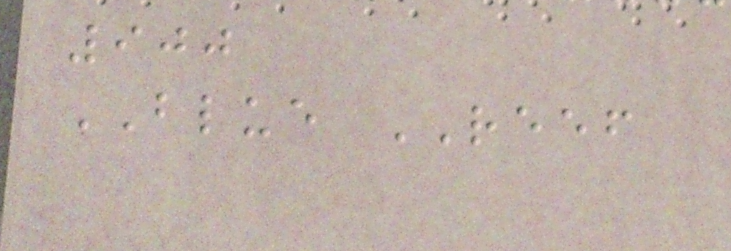900
BLUE REEF
